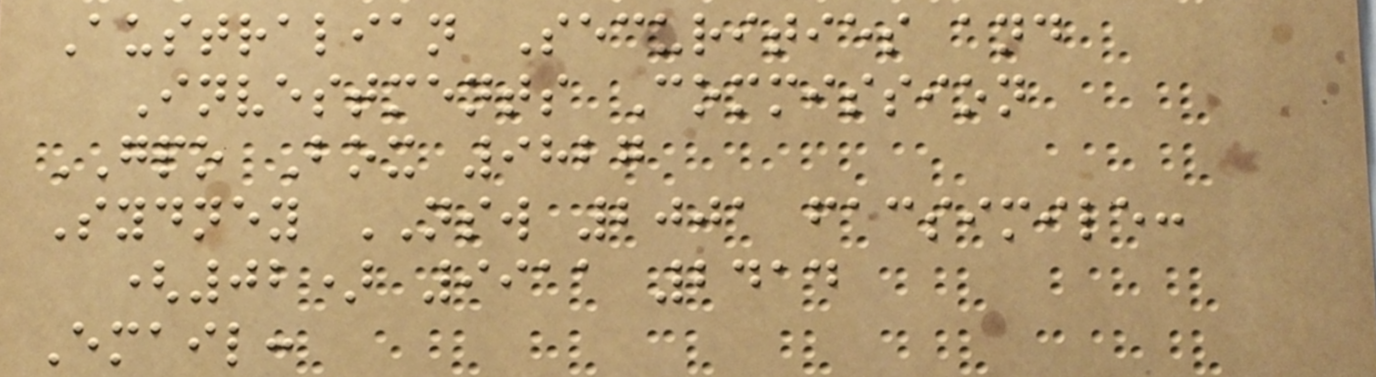Australian Securities and
Investments Commission
GPO Box 9827
Sydney NSW 2001 facsimile:
(02) 9911 2414
Email:
